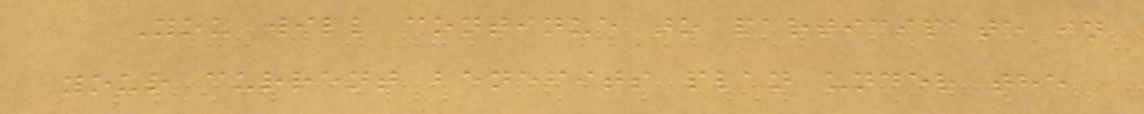You will continue to participate in
your current benefits plan under the
